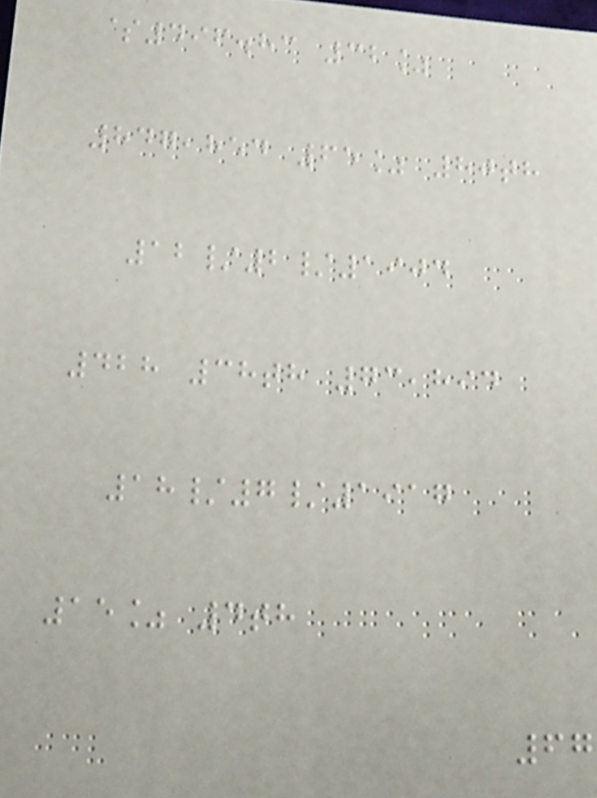$496.83 32%
847,854 65% 80th
12/2/1904
428 38th 73,894
18/7/1917
15% 4th
67
